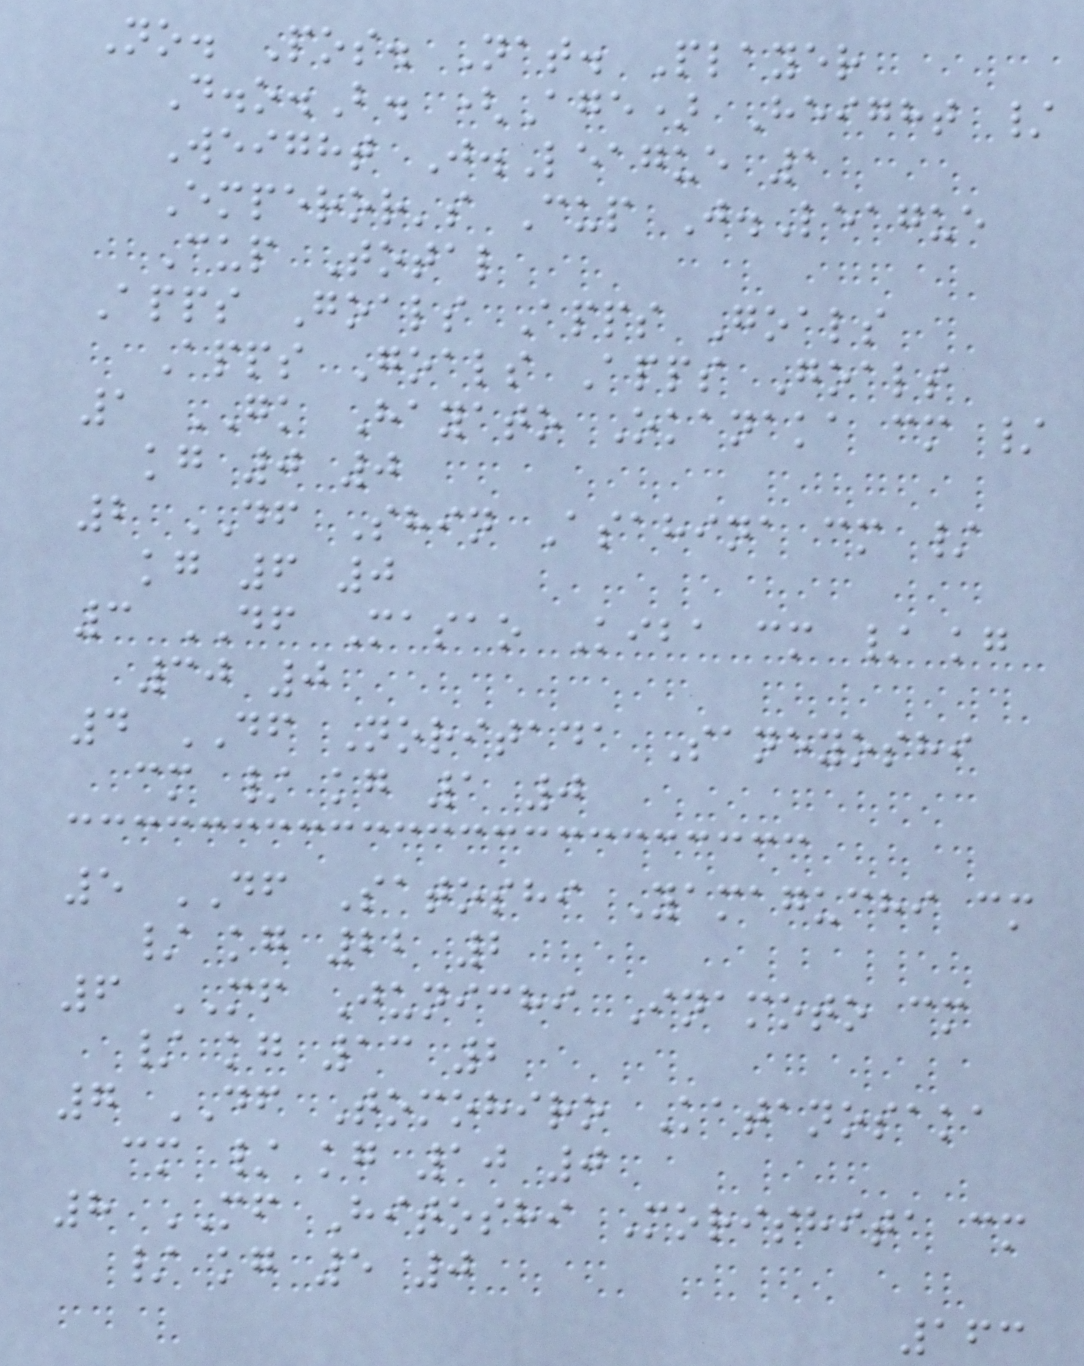No. Pos. Nat. Player
D.o.B. (Age) Height /
Weight J.League 1
Emperor's Cup J.League
Cup Total
Apps Goals Apps Goals
Apps Goals Apps Goals
1 GK Hayato Okanaka cm /
kg 0 0
2 DF Shin Asahina cm /
kg 6 0
3 DF Masao Kiba cm / kg
30 0
4 DF Noritada Saneyoshi
cm / kg 1 0
5 DF Satoshi Yamaguchi cm
/ kg 22 2
6 MF Junichi Inamoto cm
/ kg 13 2
7 DF Tomohiro Katanosaka
cm / kg 10 0
8 MF Hitoshi Morishita cm
/ kg 5 0
163
